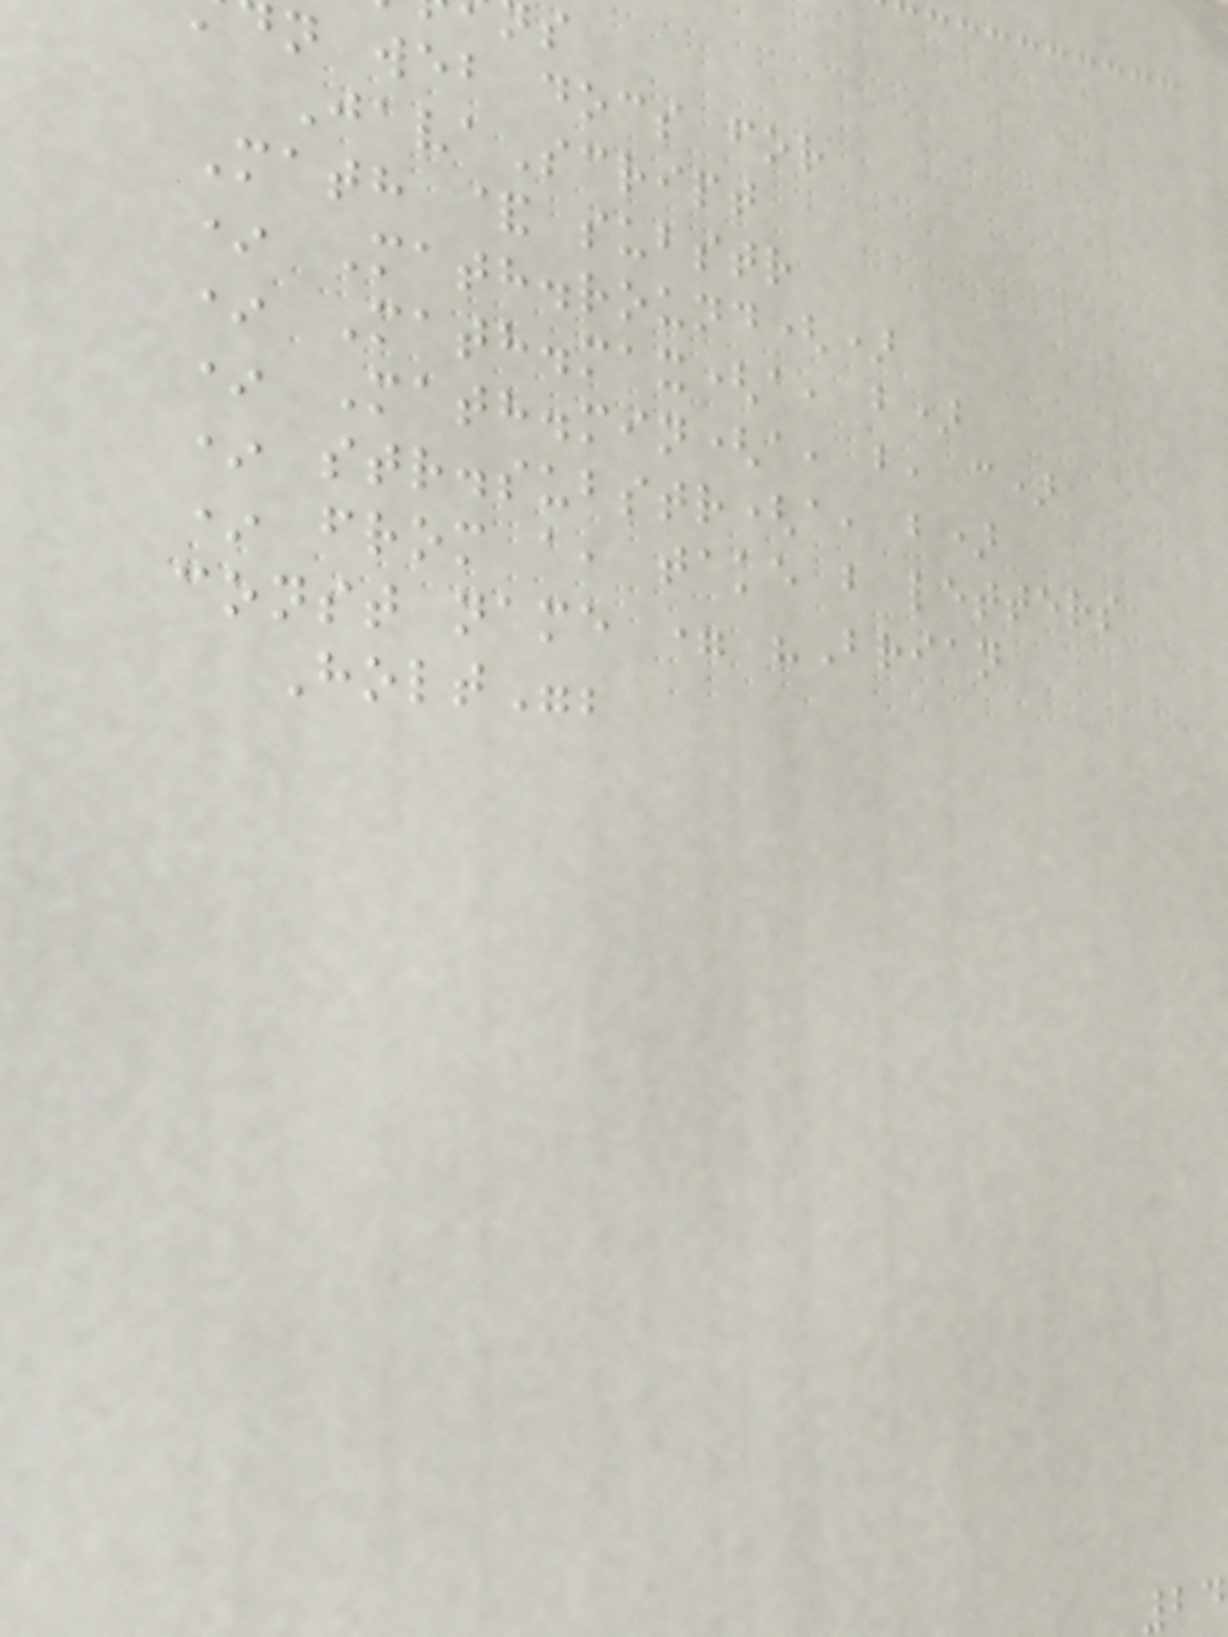n web docs for
JavaScript
Math & substr
* Math.round()
* Math.max(a, b)
* Math.min(a, b, c)
* str.substr(a, b)
* from a, take b letters
const name = "Brian
Holt";
